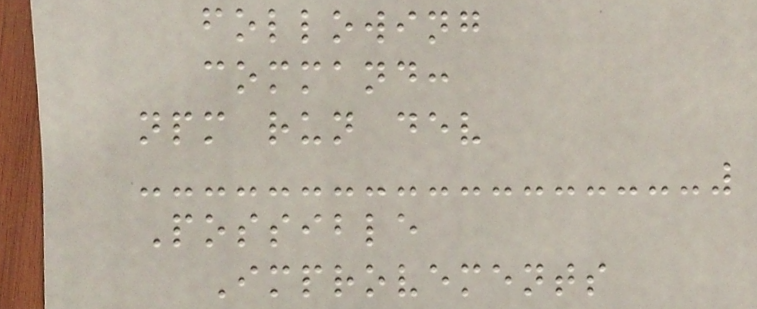following
command:
npm run dev
Possible
Improvements
